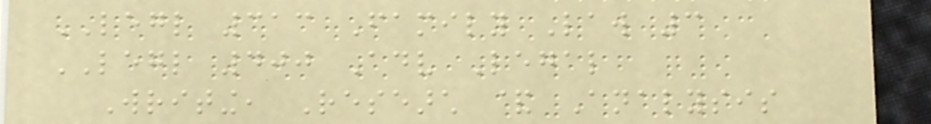LEGL 313 Family Law 3
LEGL 400 Adv Legal
Writing, Research & Analysis
